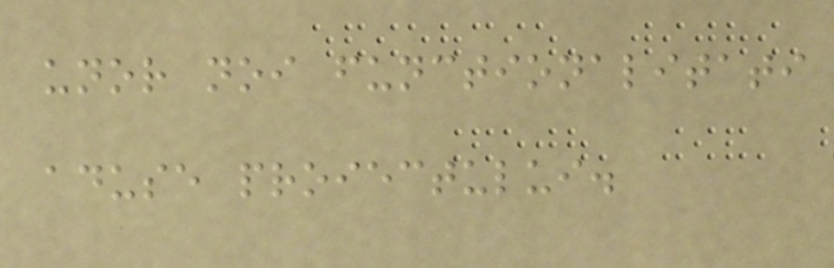unor noi functionalitati
aduse proiectului.
